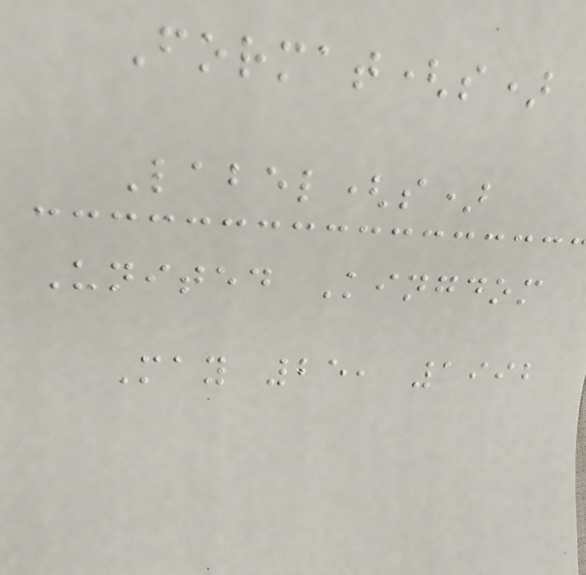Format(s)
Label(s)
United Kingdom
May 25, 1992
